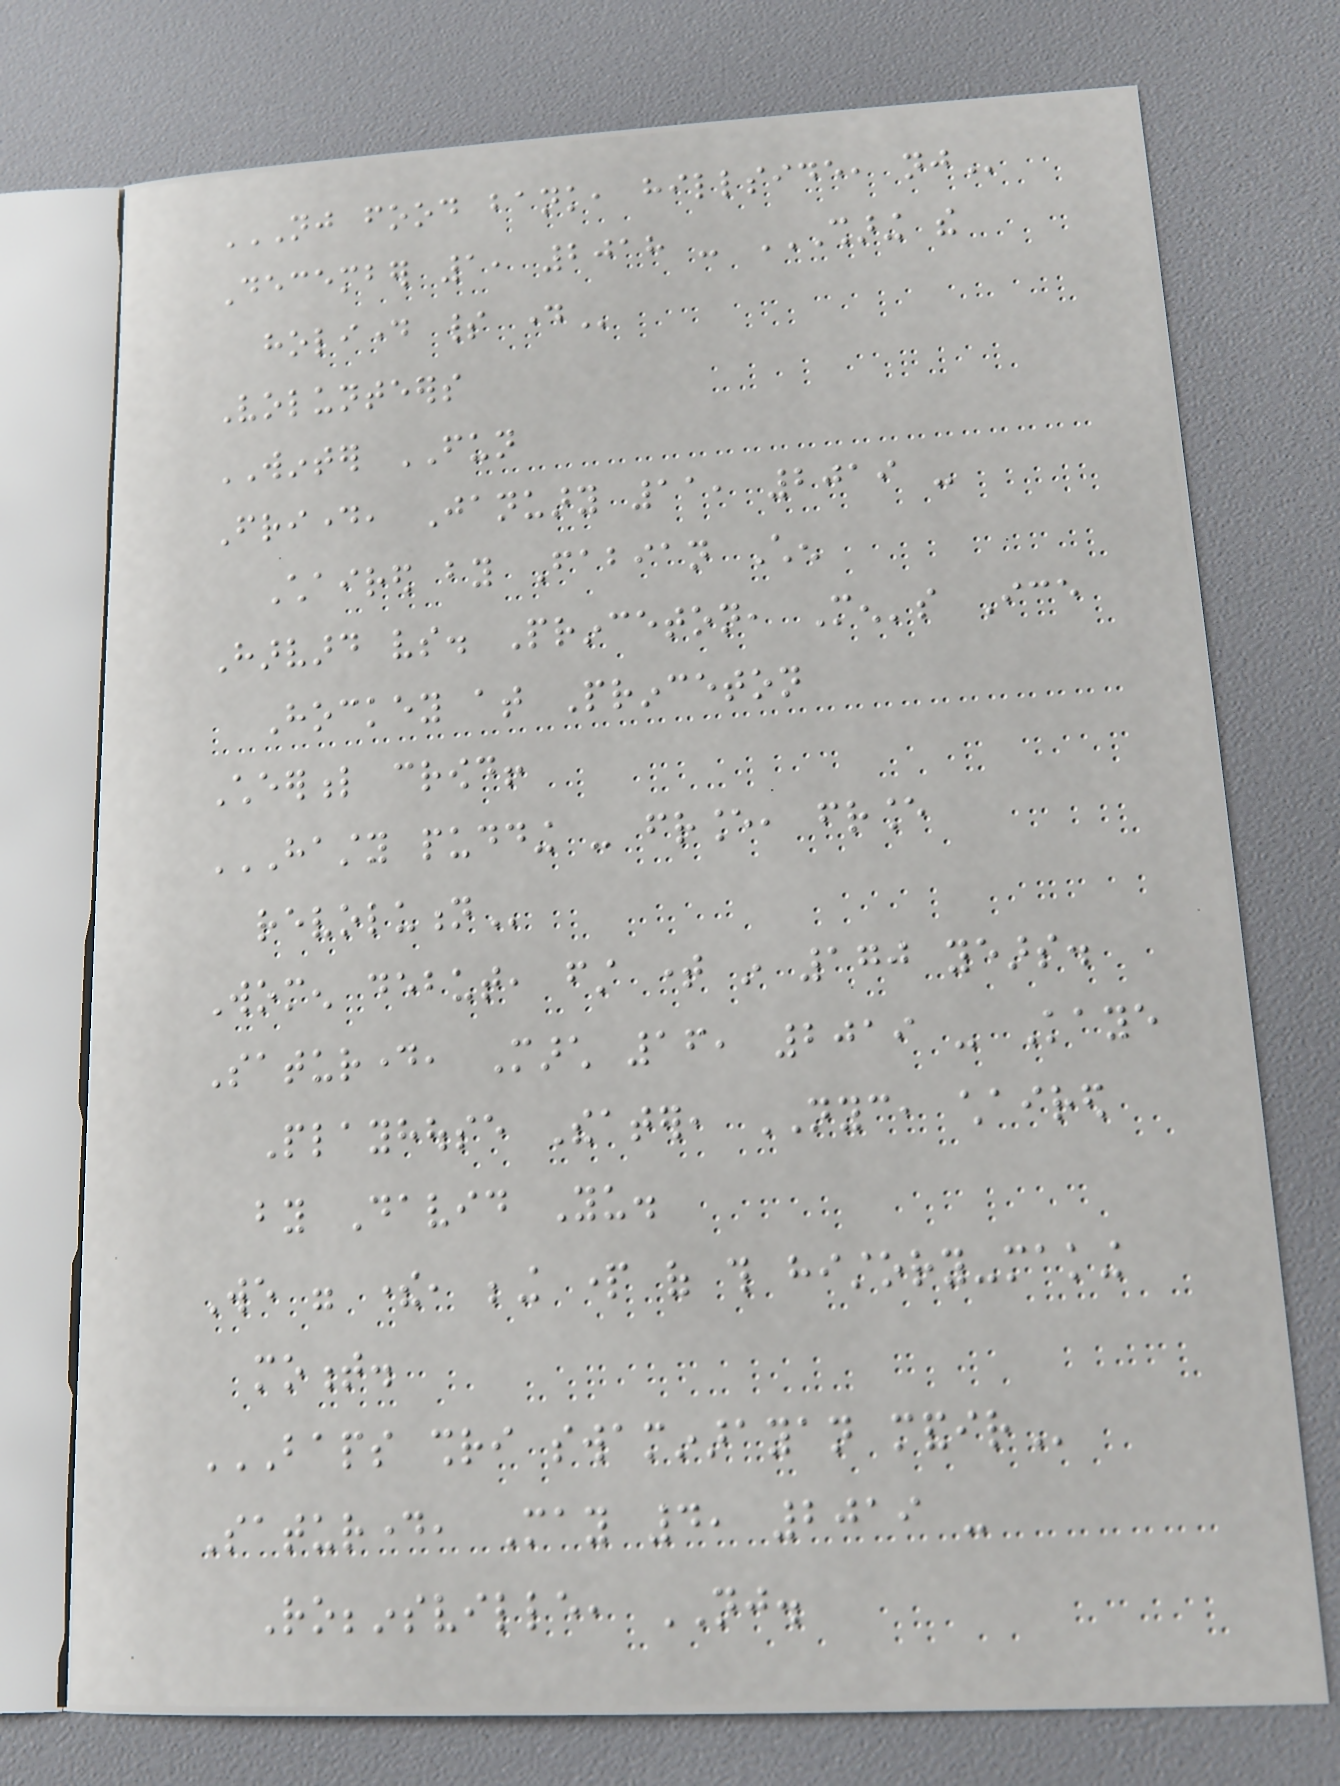NJ FOOD BANK, HILLSIDE, NJ
December 1, 2018 - SHARING THE
HOLIDAY SPIRIT DAY
Volunteers
WINTER FUN
Friday, January 11, 2019 -
Chaired by Fabian Chen
Harvard vs. Princeton, Men's Ice
Hockey at Princeton
Cheerful crowd!
HASTY PUDDING - FRANCE, FRANCE
REVOLUTION
Women debut, first time in 170 years.
Saturday, March 16, 2019 - Kaye
Playhouse Theater, NYC, chaired
by David Yu.
We were there, being part of this history-making
moment.
BAPS SHRI SWAMINARAYAN MANDIR
Saturday, May 4, 2019 -
Robbinsville, NJ.
